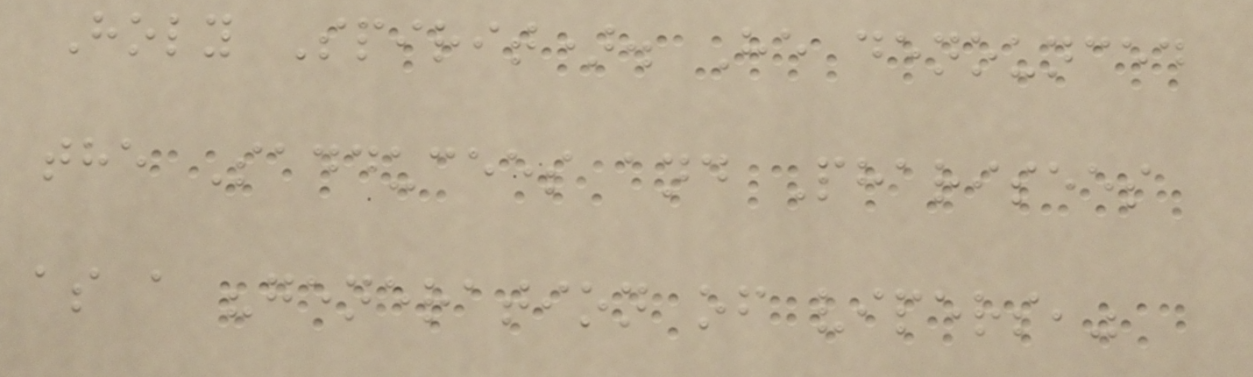Holy Spirit). He denounced
the Sadducees and Pharisees
as a "generation of vipers,"
